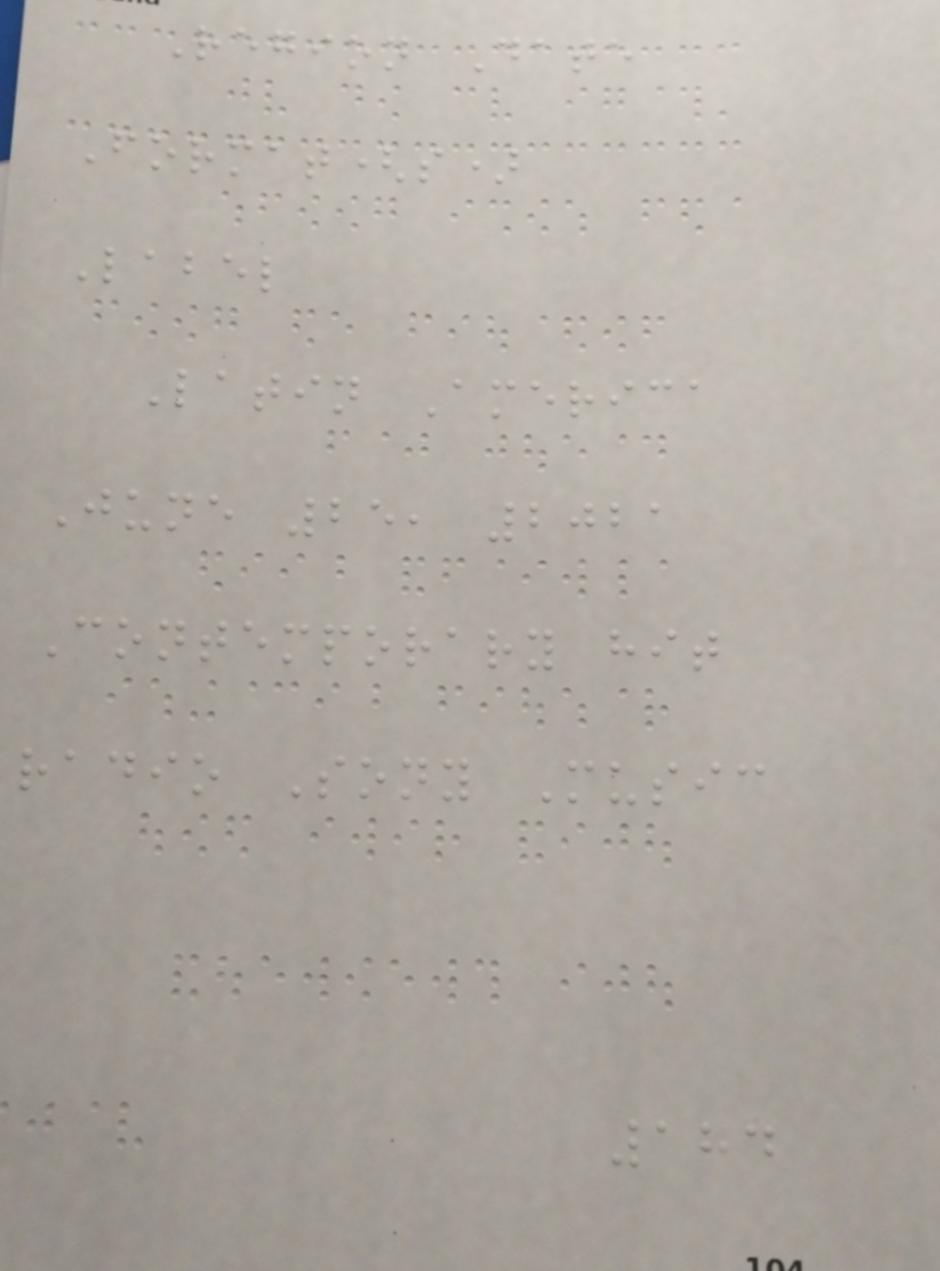Region Date
Format(s)
Label
Latin America
June 25, 2021
Contemporary hit
radio Sony Music
184
